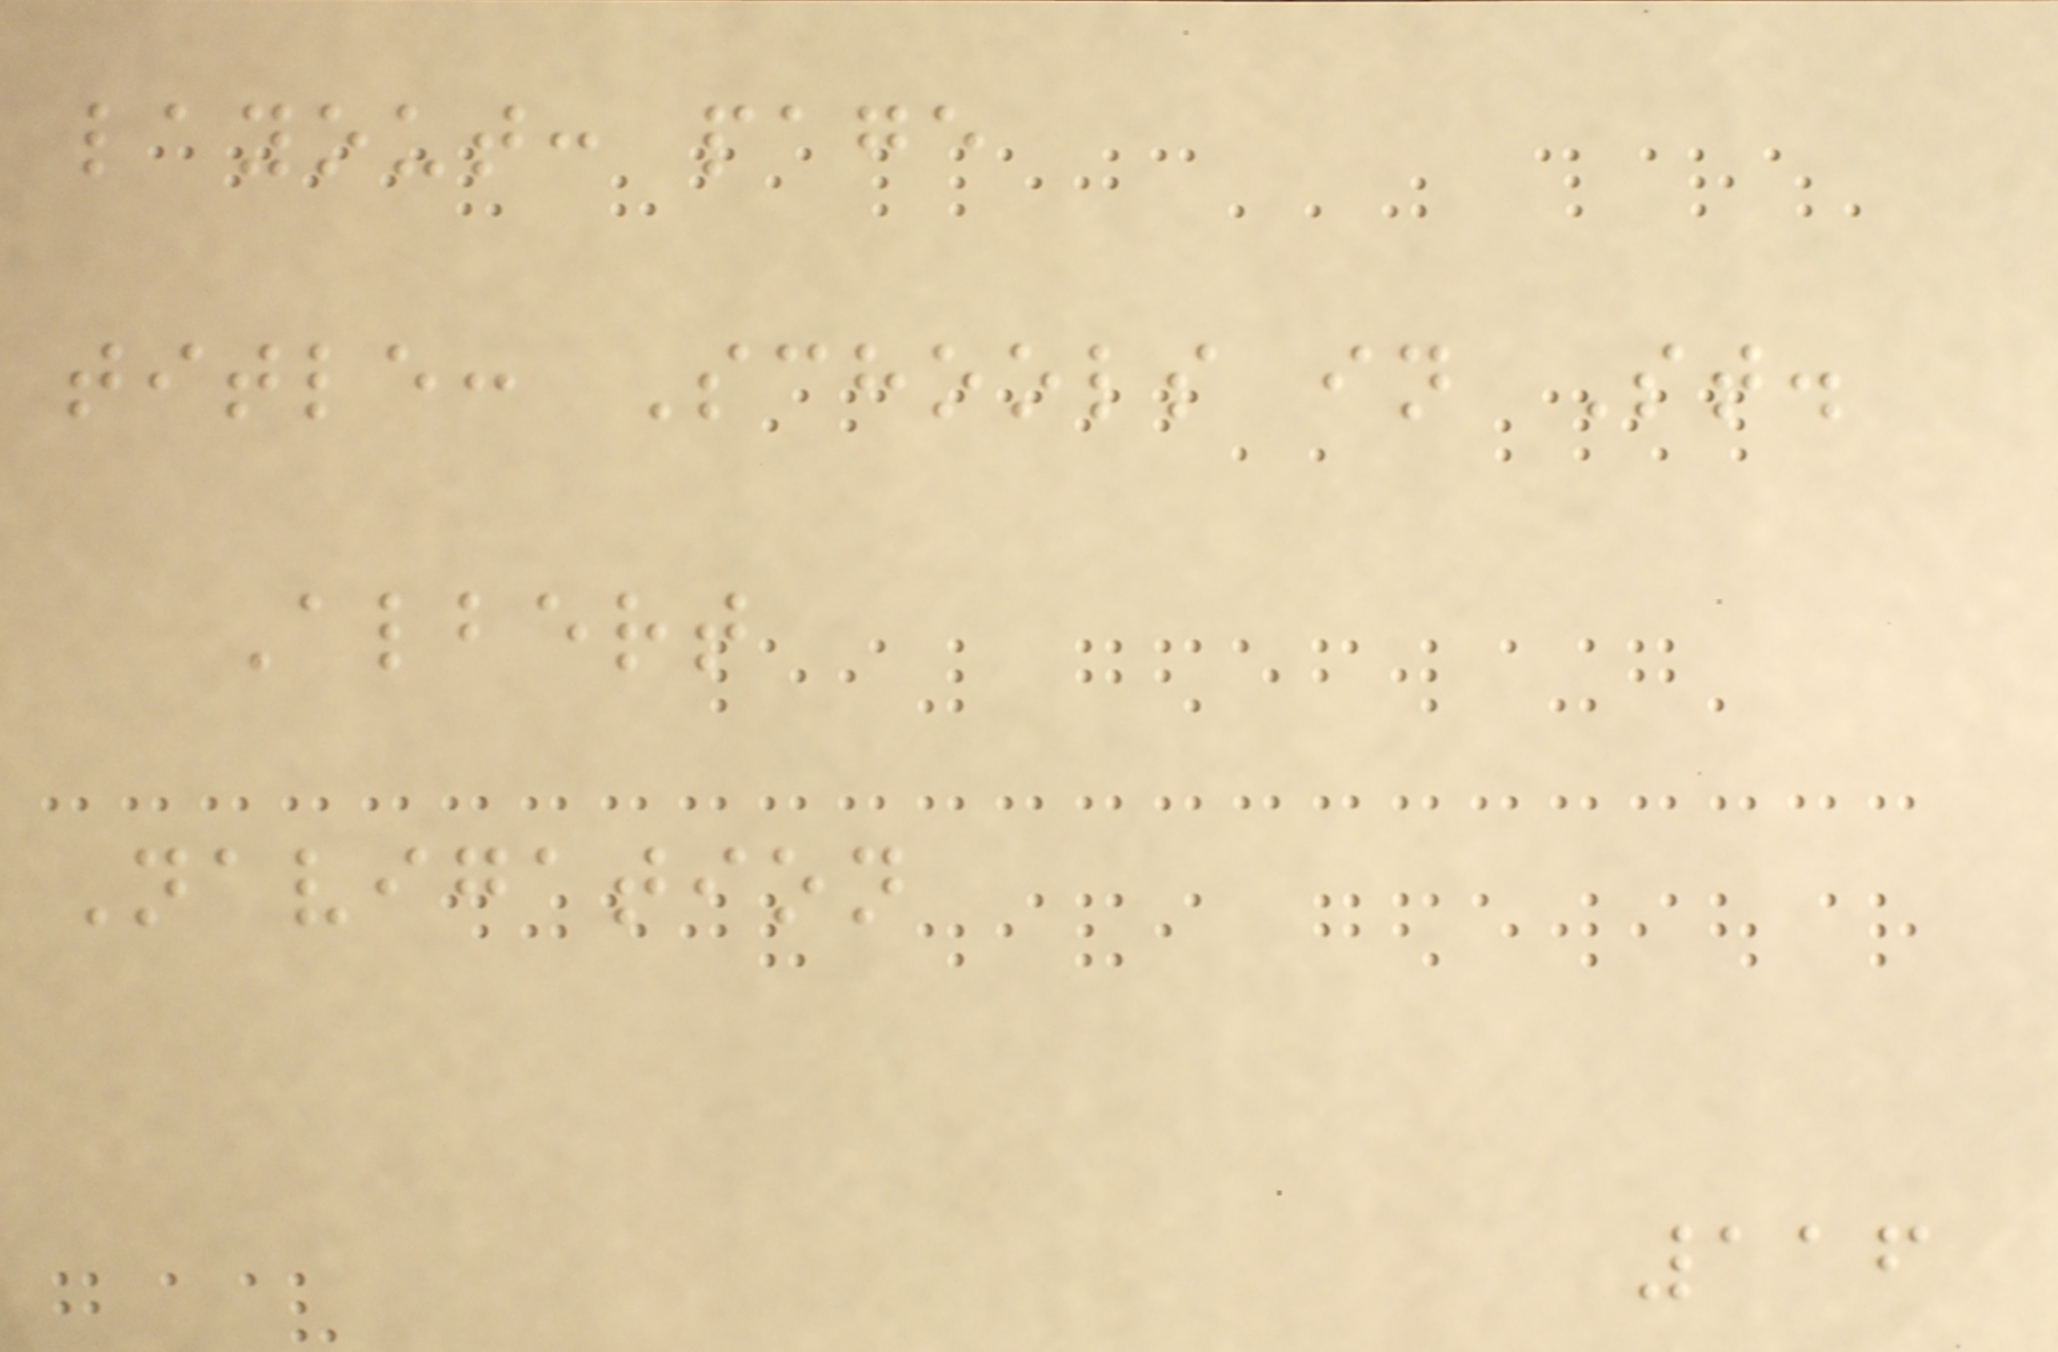layout: page
title: Schools in St.
Albert
Navigation
116
